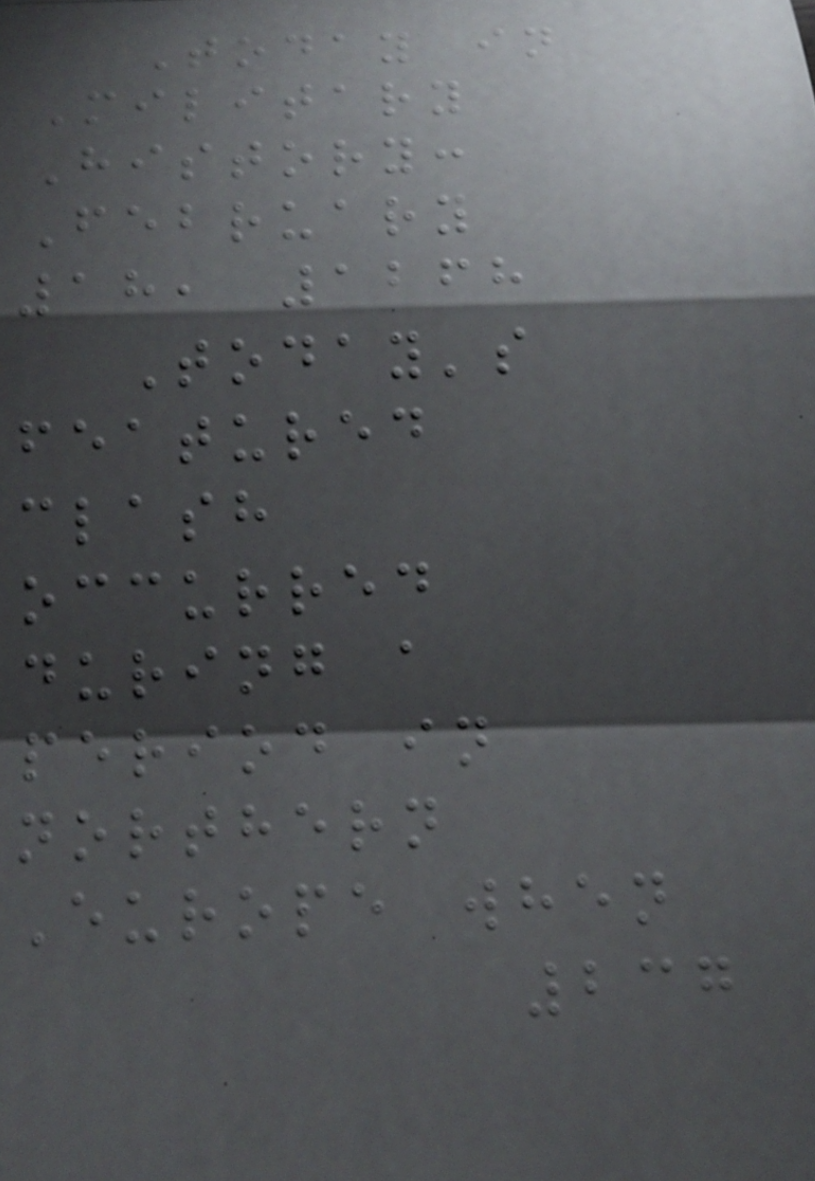Today in
Military
History:
February
18, 1268
Today's
featured
clash
occurred
during a
period in
northern
Europe when
237
